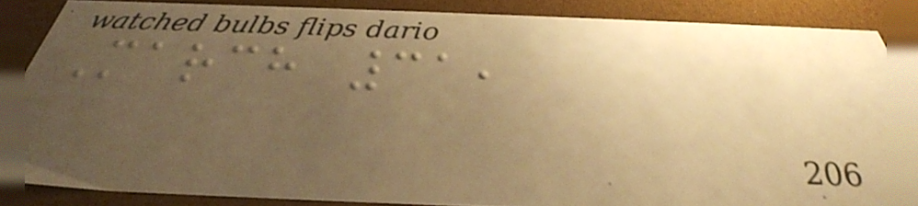March 31,
